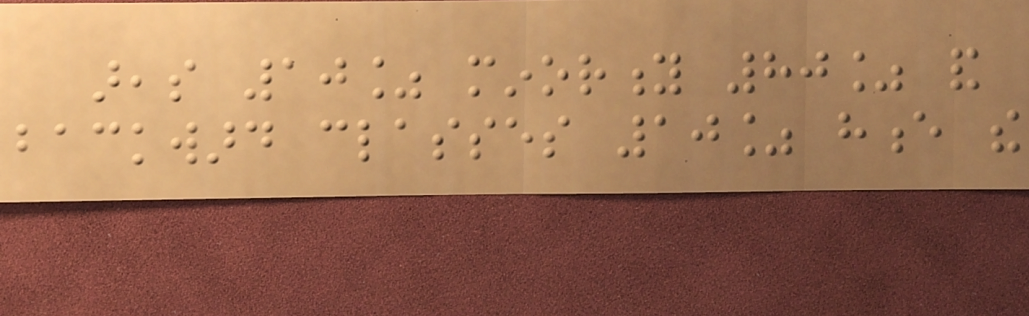areas 10% minority 80% and
backward classes 10% hence the
